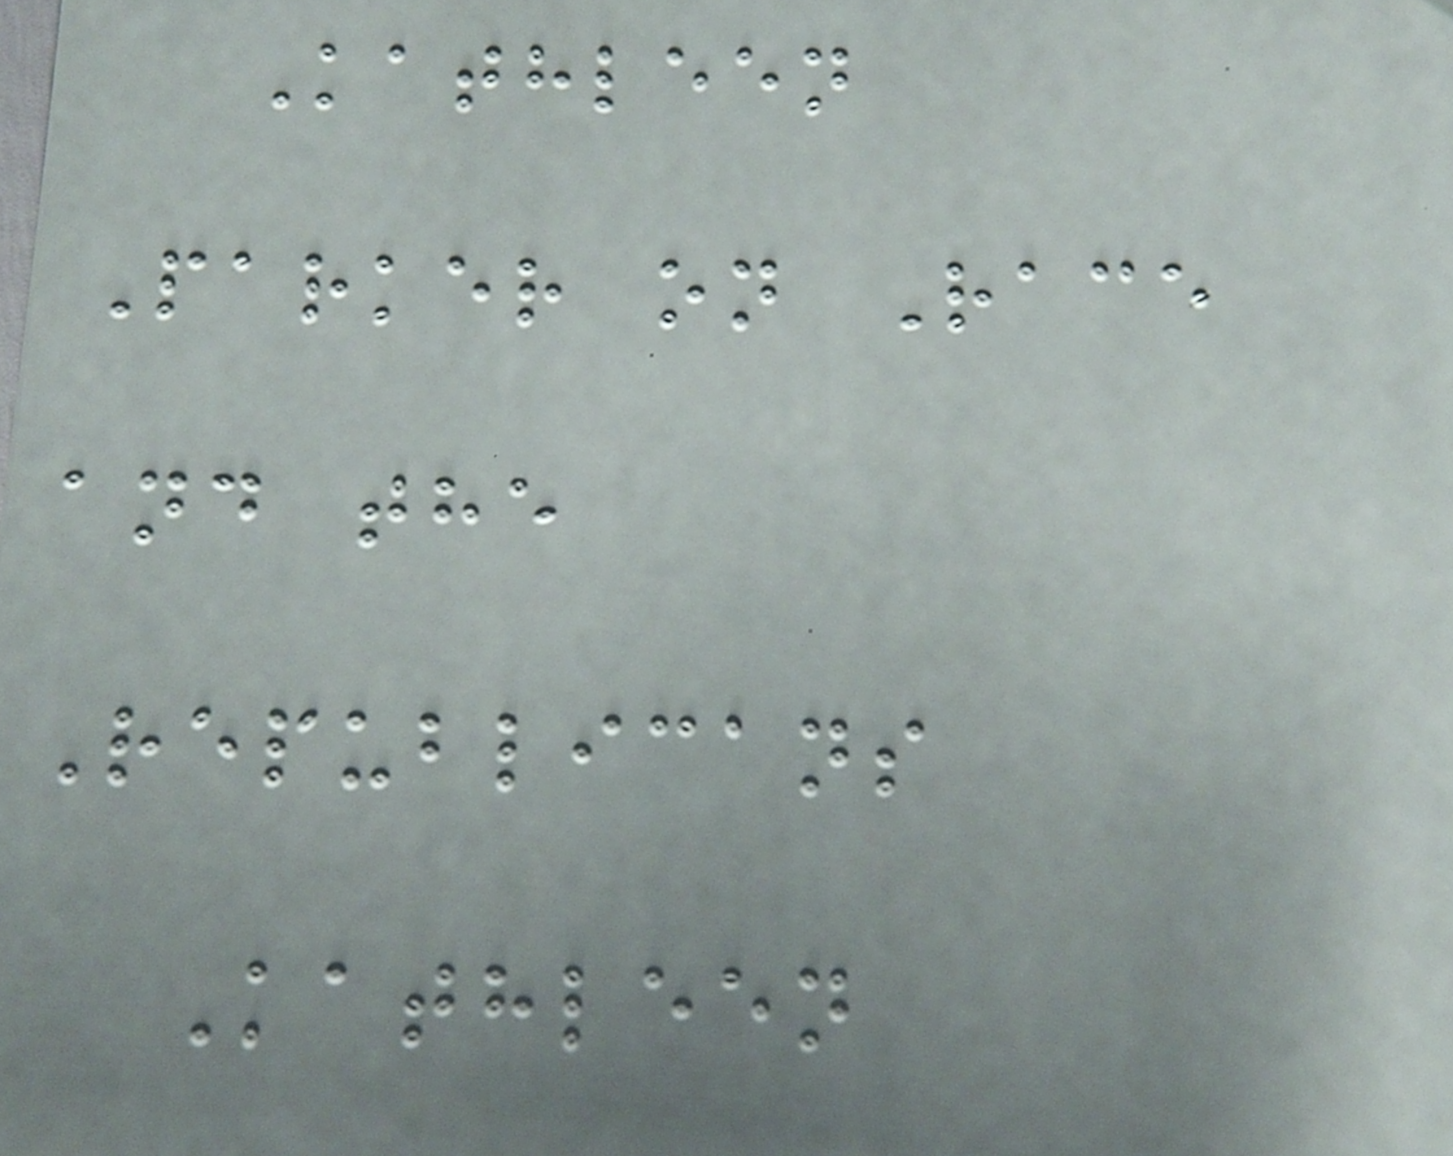Kathleen
Parker on Race
and the
Republicans
Kathleen
